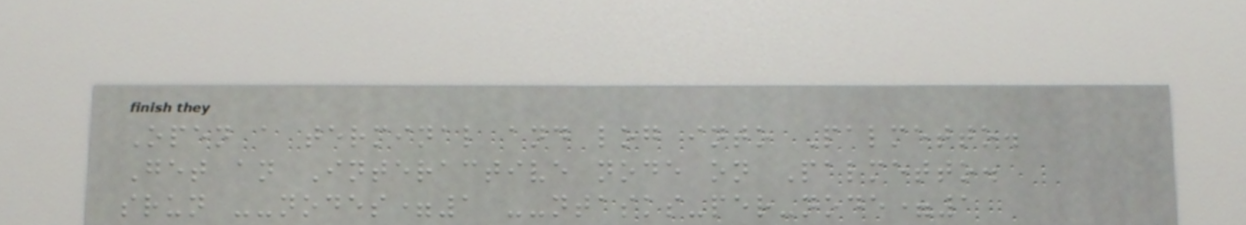Open a terminal and log into Palmetto.
Get an Interactive node on Palmetto.
srun --nodes=1 --ntasks-per-node=1
